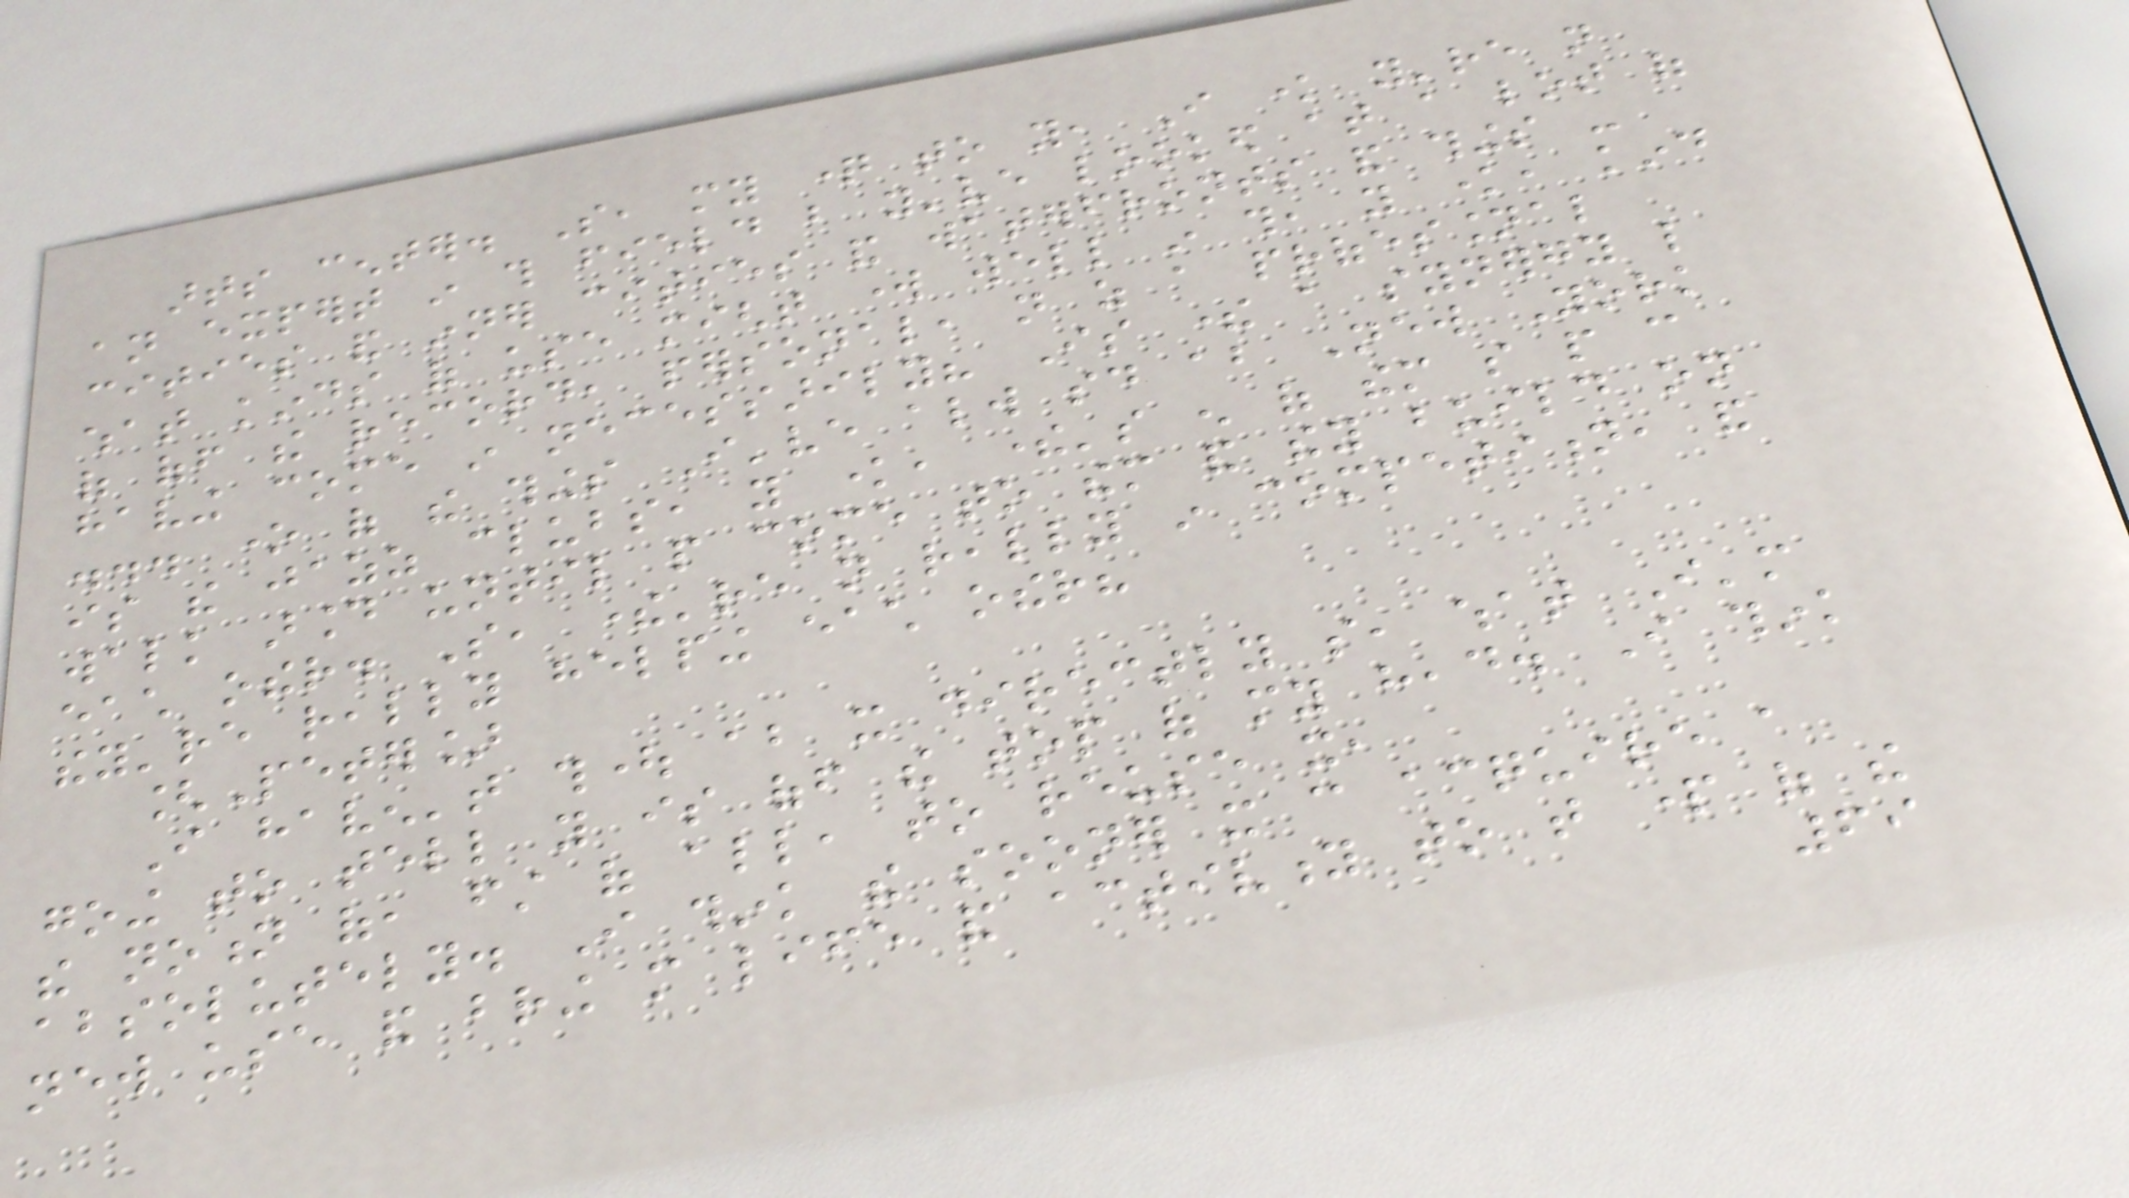arts center. So, my question to you, I know you're not
an expert in this field but you've looked at a lot of
cities and inner cities and waterfronts and things -
what kinds of use might work well in this, you know, kind
of off the record, personal, not as a professional
having come in necessarily? Is there a synergy like
... one of the things I've always said about New York
is the jazz clubs, you know, there's enough of them so people can
walk around until people come to them and they build on
each other. So, there're not really in competition, and
they're really helping each other?
[Peter]
I haven't thought about it directly so, what I'm
going to tell you is off the top of my head. I think
the notion of, first of all, to reuse it,
absolutely. I think the sooner it can acquire a
new use and bring more life and activity to that part of the
69
